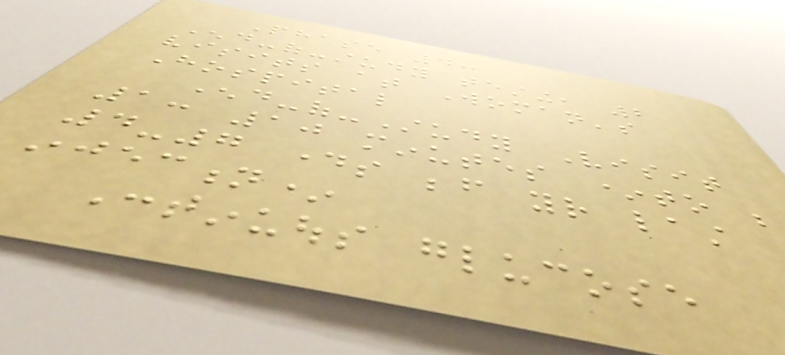Phase 4:
End-of-study testing, 2
visits at Woman's
Hospital
End-of-Study Visit
1: 10 minutes *to be
4-7 days before your last
injection*
Continuous glucose
